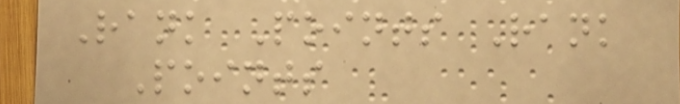Rank Points Rank
Points
